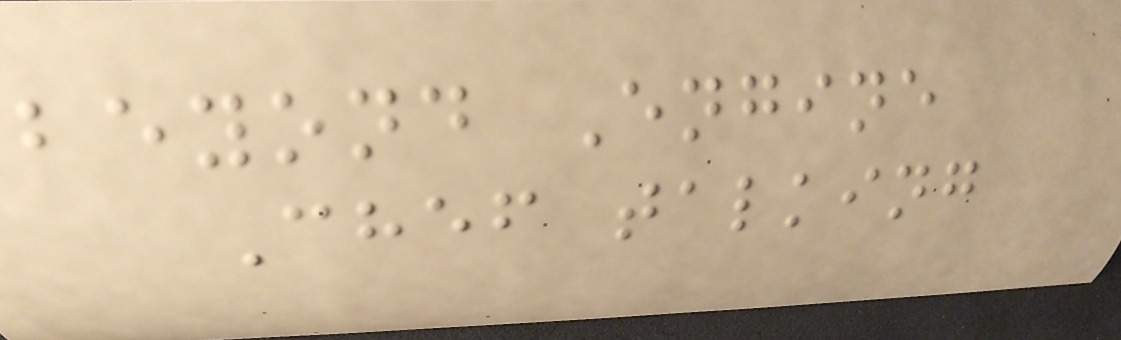beyond Engine
Chef talking
